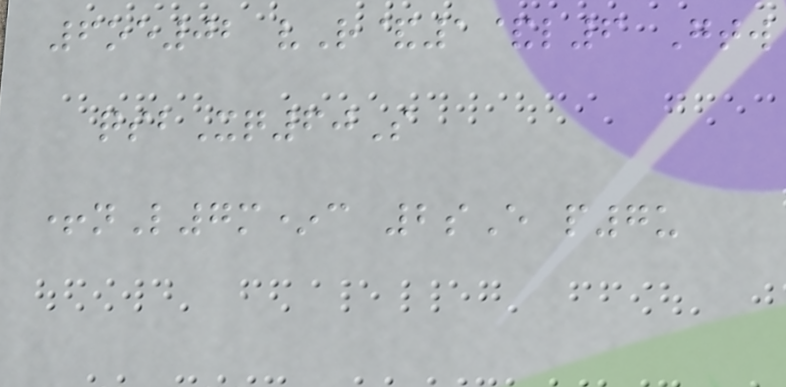6oe02 vR&1&l6 Gtw
qsbXq60S
+nL7m*c 2sE p7u
